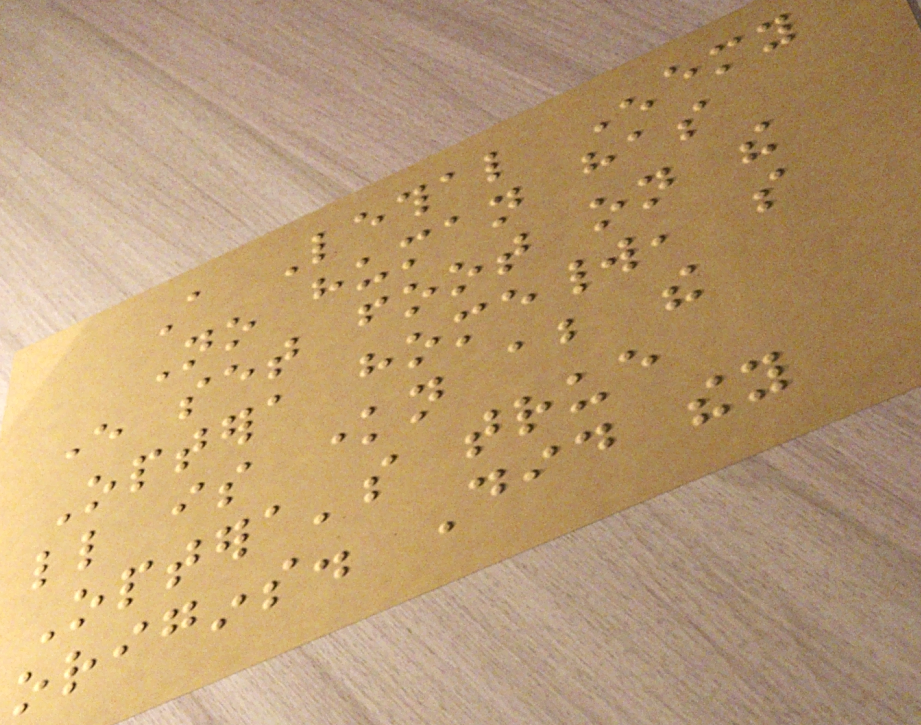A Lethal Enemy
No human has
ever set foot on the
Optera homeworld, so
little is known about the
Optera's true
origins. Did they
